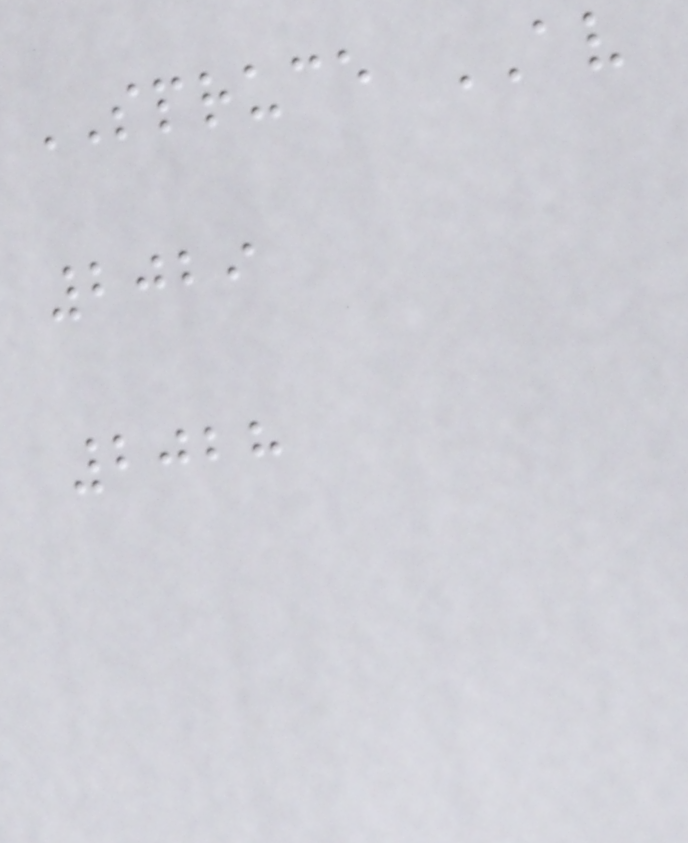SPRUCE AV
2029
2028
